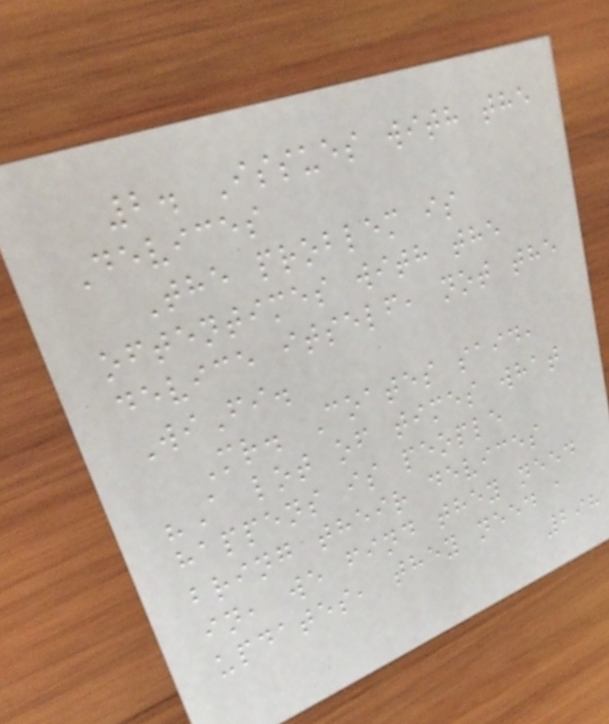2. Issues with the
Devices
The problem is
oftentimes with the
device itself, not the
WiFi.
Mr. Coates said,
"A lot of times what
happens is people
bring their devices
in, we find they need
updates, they need a
298
